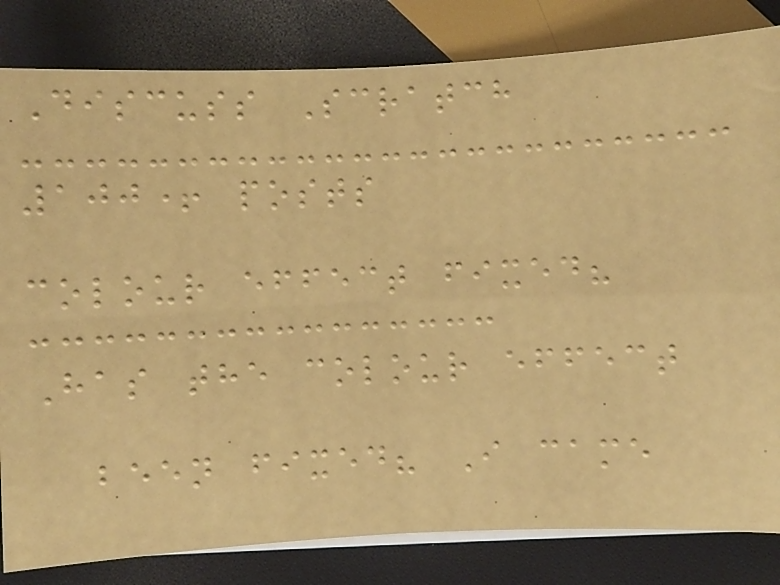Discuss Scratch
100+ posts
colour effect fixed?
Has the colour effect
been fixed? I came
